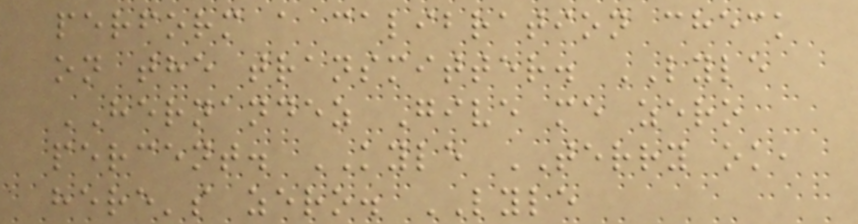perform a calibration check
on the transmitter. LYLE
HERNANDEZ Give me zero
percent. KYLE TERRY ok,
here's zero. LYLE
